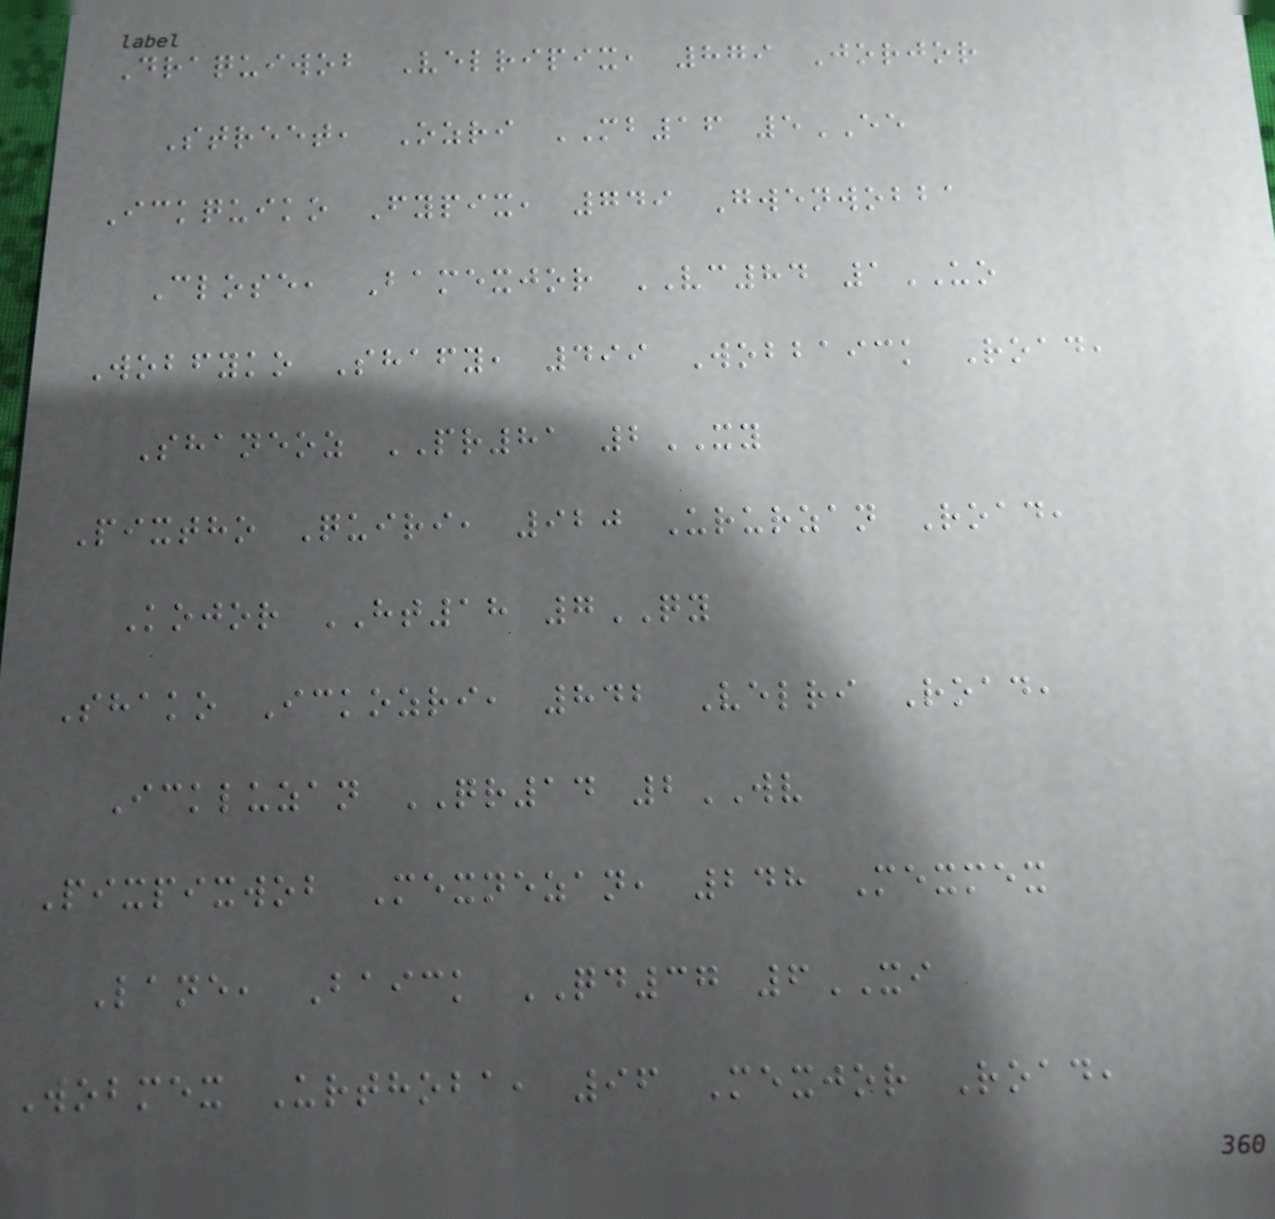Draquiwob Velripix, 879 Jorjor
Street, Ozri MB16 5EE
Ickquiko Fypix, 749 Gwenwobba
Close, Bamexjor VC84 1UO
Wobfyko Shafy, 499 Wobbaick Road,
Shaneoz PR81 2XY
Pixtho Quiri, 920 Ururzan Road,
Kojor HT18 7QY
Shako Ickozri, 842 Velri Road,
Ickluzan QR14 2WV
Pixpixwob Mexnezan, 248 Mexmex
Lane, Baick QD37 6XI
Wobmex Urthoba, 96 Mexjor Road,
